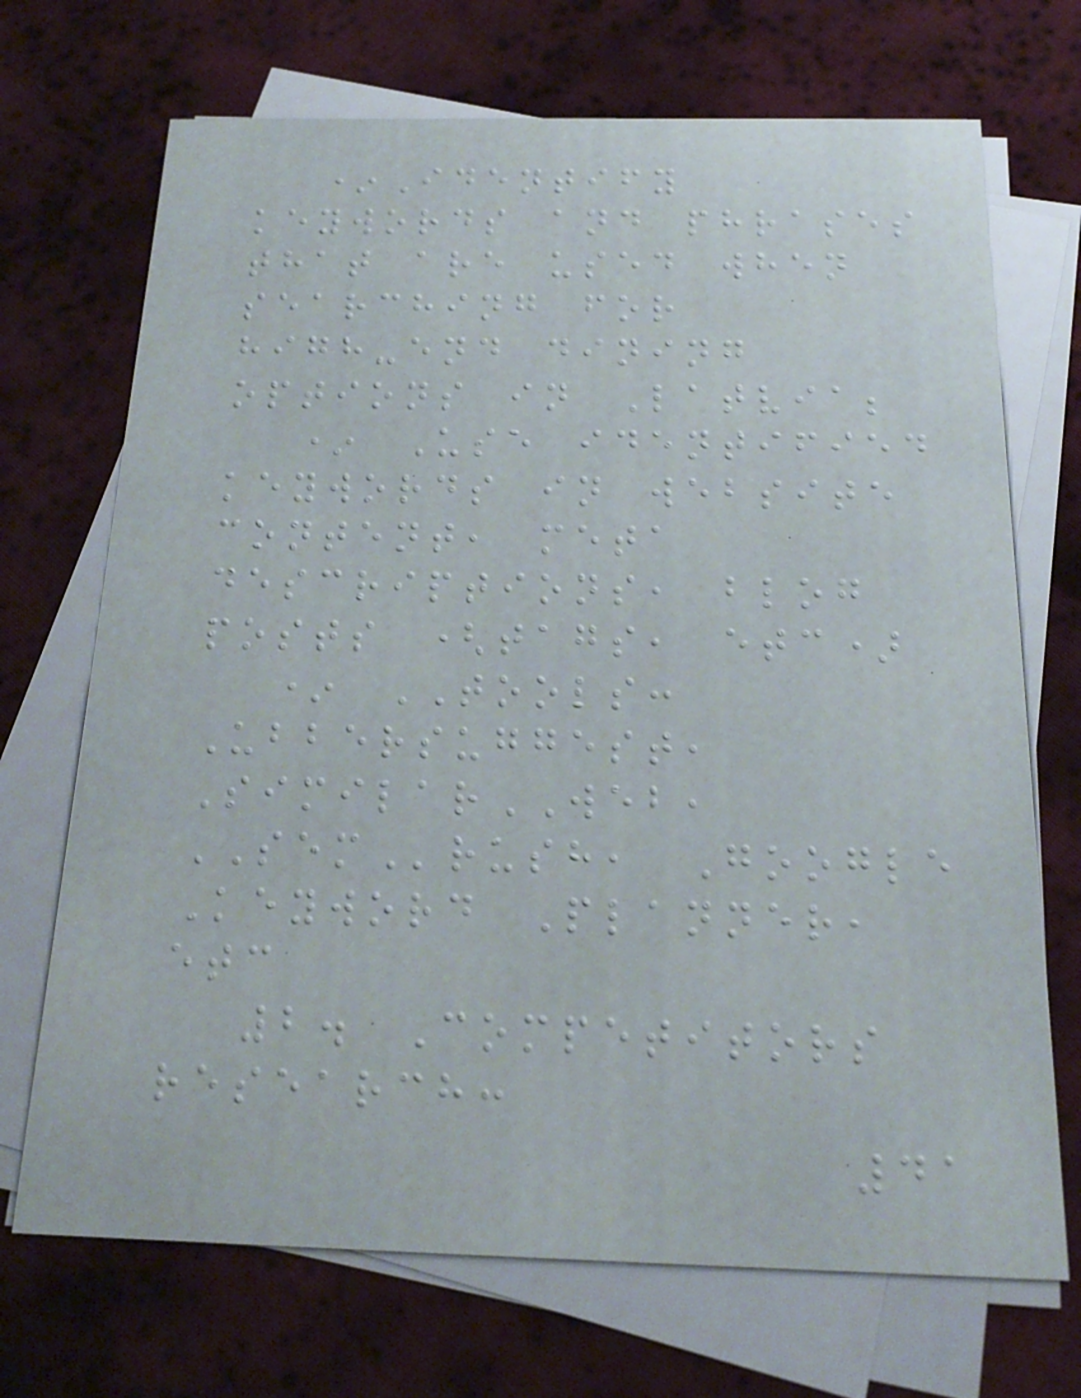*Identify
keywords and phrases
that are used when
searching for
high-end dining
options in Latvia;
* Use identified
keywords in website
content, meta
descriptions, blog
posts (tags, etc)
* TOOLS:
Ubbersuggest,
SimilarWEB,
SEMrush, Google
Keyword Planner,
etc
2. Competitors
research:
41
